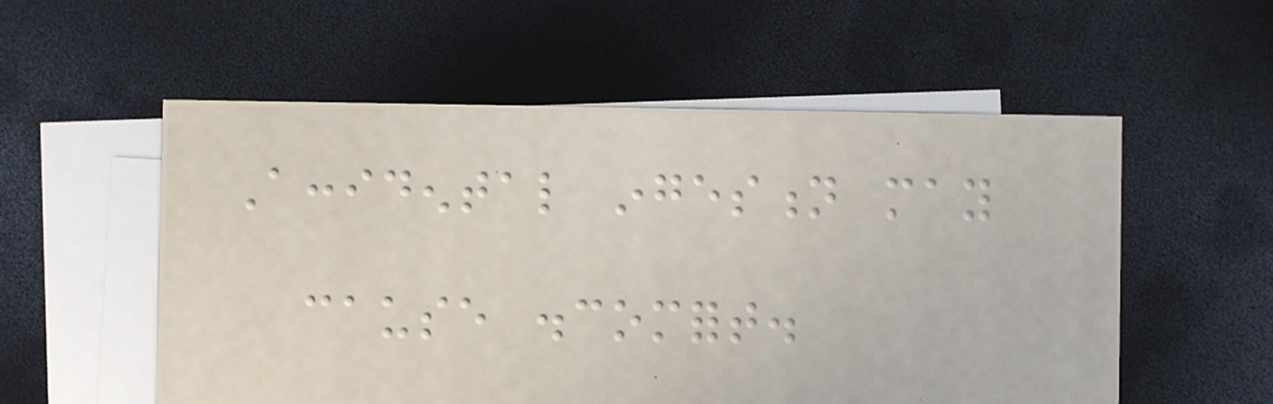Accidental ingestion may
cause discomfort.
